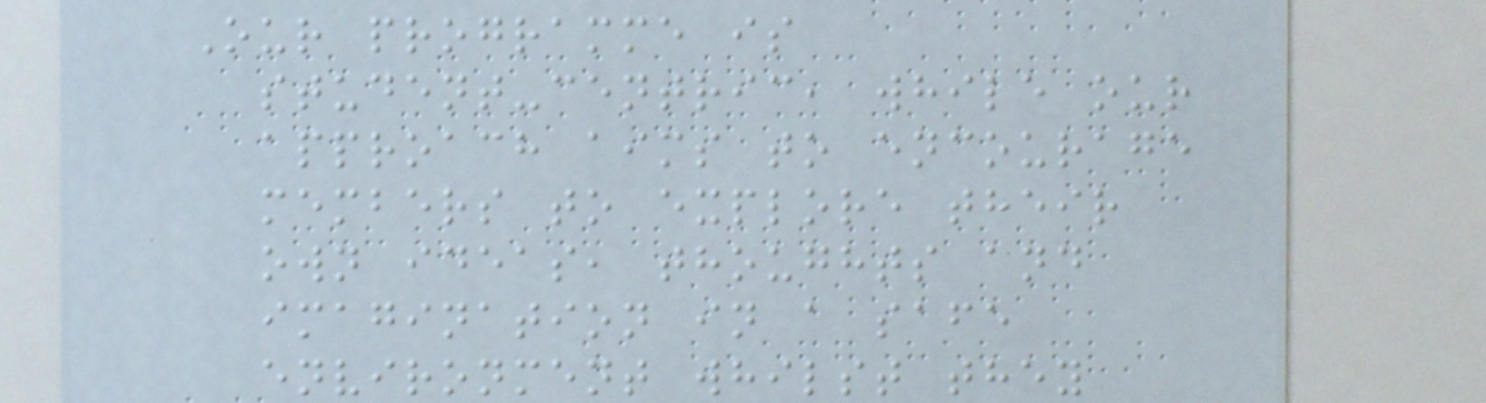Our programme is
student-centric, while our
approach aims to encourage
members to explore their
own ideas, thoughts and
imagination in a safe
environment whilst they
